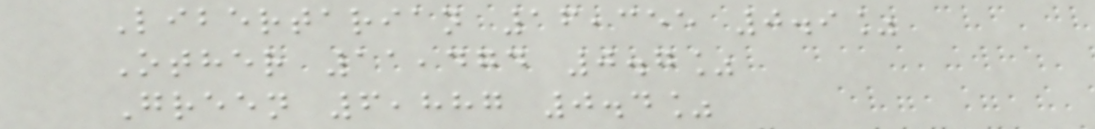Libertarian 16,355 0.9%
Other 11,474 0.7%
Green 6,887 0.4%
